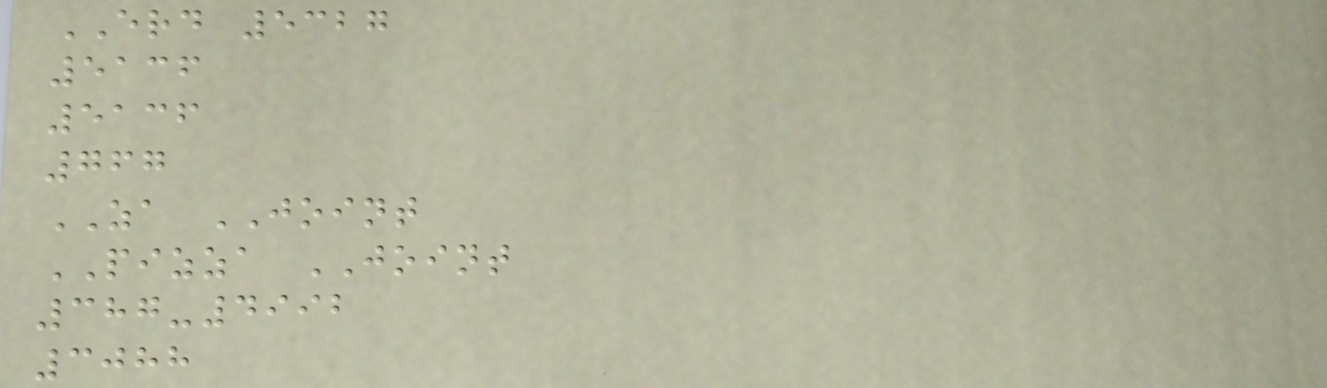ERD 5327
5136
5136
767
ZA JOINT
PIZZA JOINT
387-4992
3088
